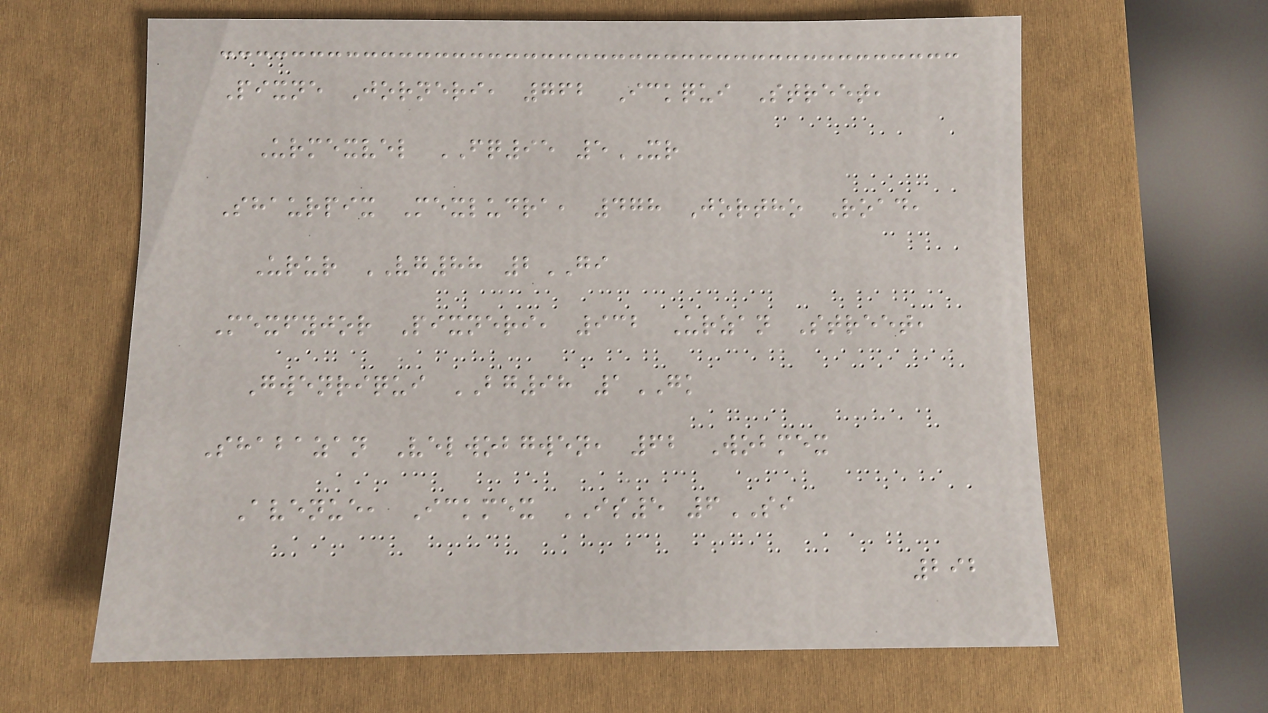Pixne Jorneri, 762 Ickqui Street,
Urmexvel FQ95 5XR
Shaurpix Mexludra, 478 Jortho Road,
Urur VG88 2GI
Mexfyjor Pixneri, 932 Urzan Street,
Gwenriqui BG98 1GK
Shabazan Velwobgwen, 62 Wobmex
Avenue, Ickmex IS5 6SI
292
